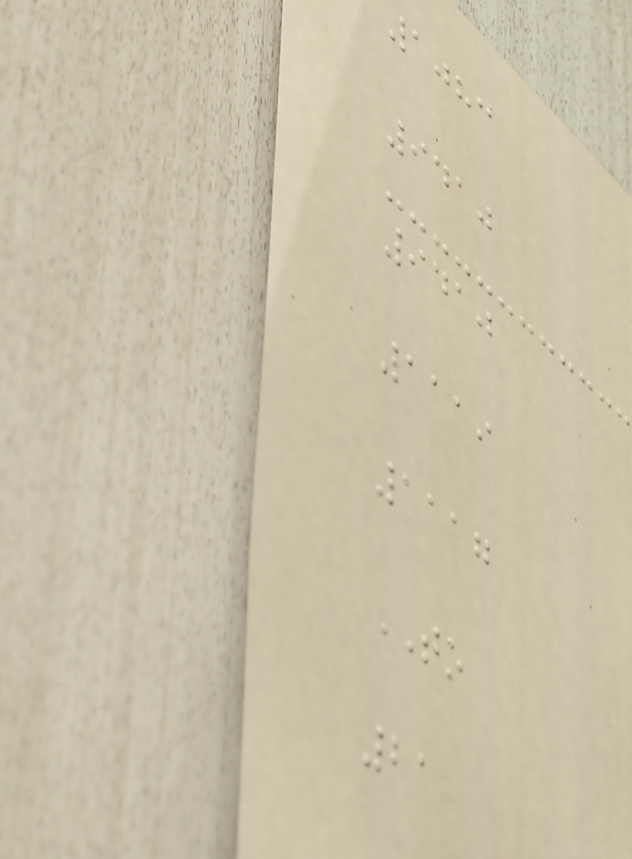1083
9410
9410
1119
1117
TO
21
